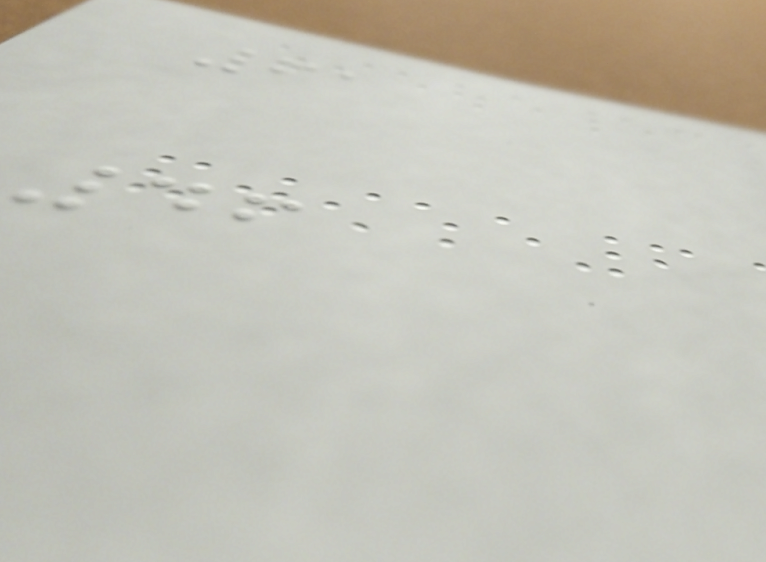61
46
